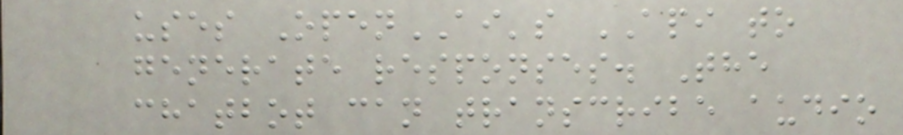uses OpenAI's API to
generate responses. The
chatbot can transcribe audio
